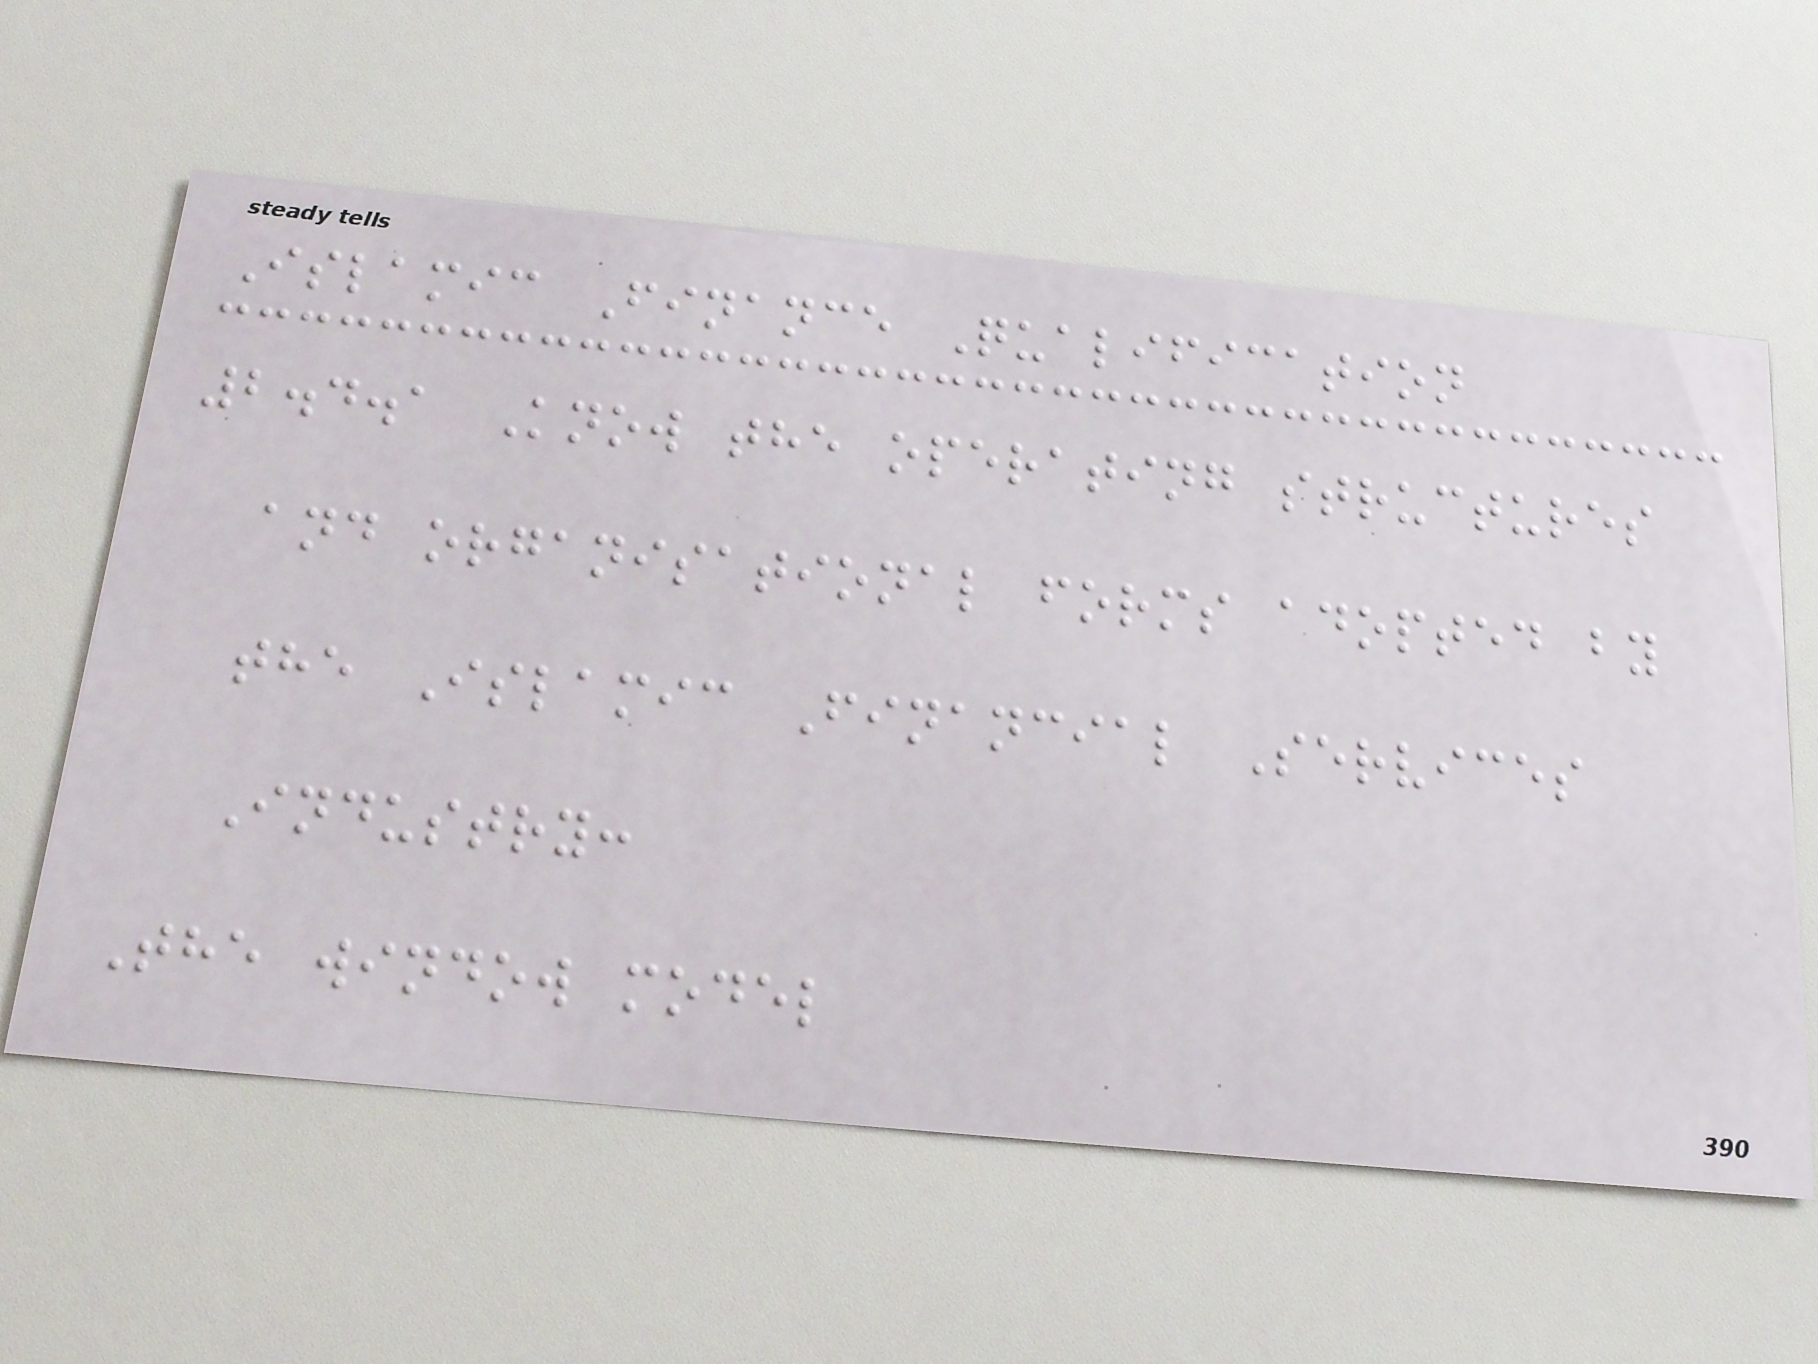Islamic Finance Qualification
2.4.1 Know the operating structures
and organisational forms adopted by
the Islamic Financial Services
Industry:
The window model
